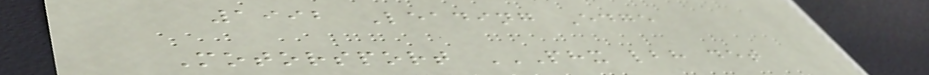1992 Leading Edge
Motorsport PHX LBH DET
